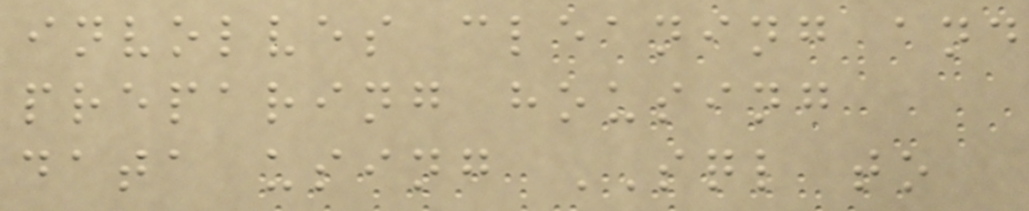involves cleaning and
preparing housing
data using SQL to
